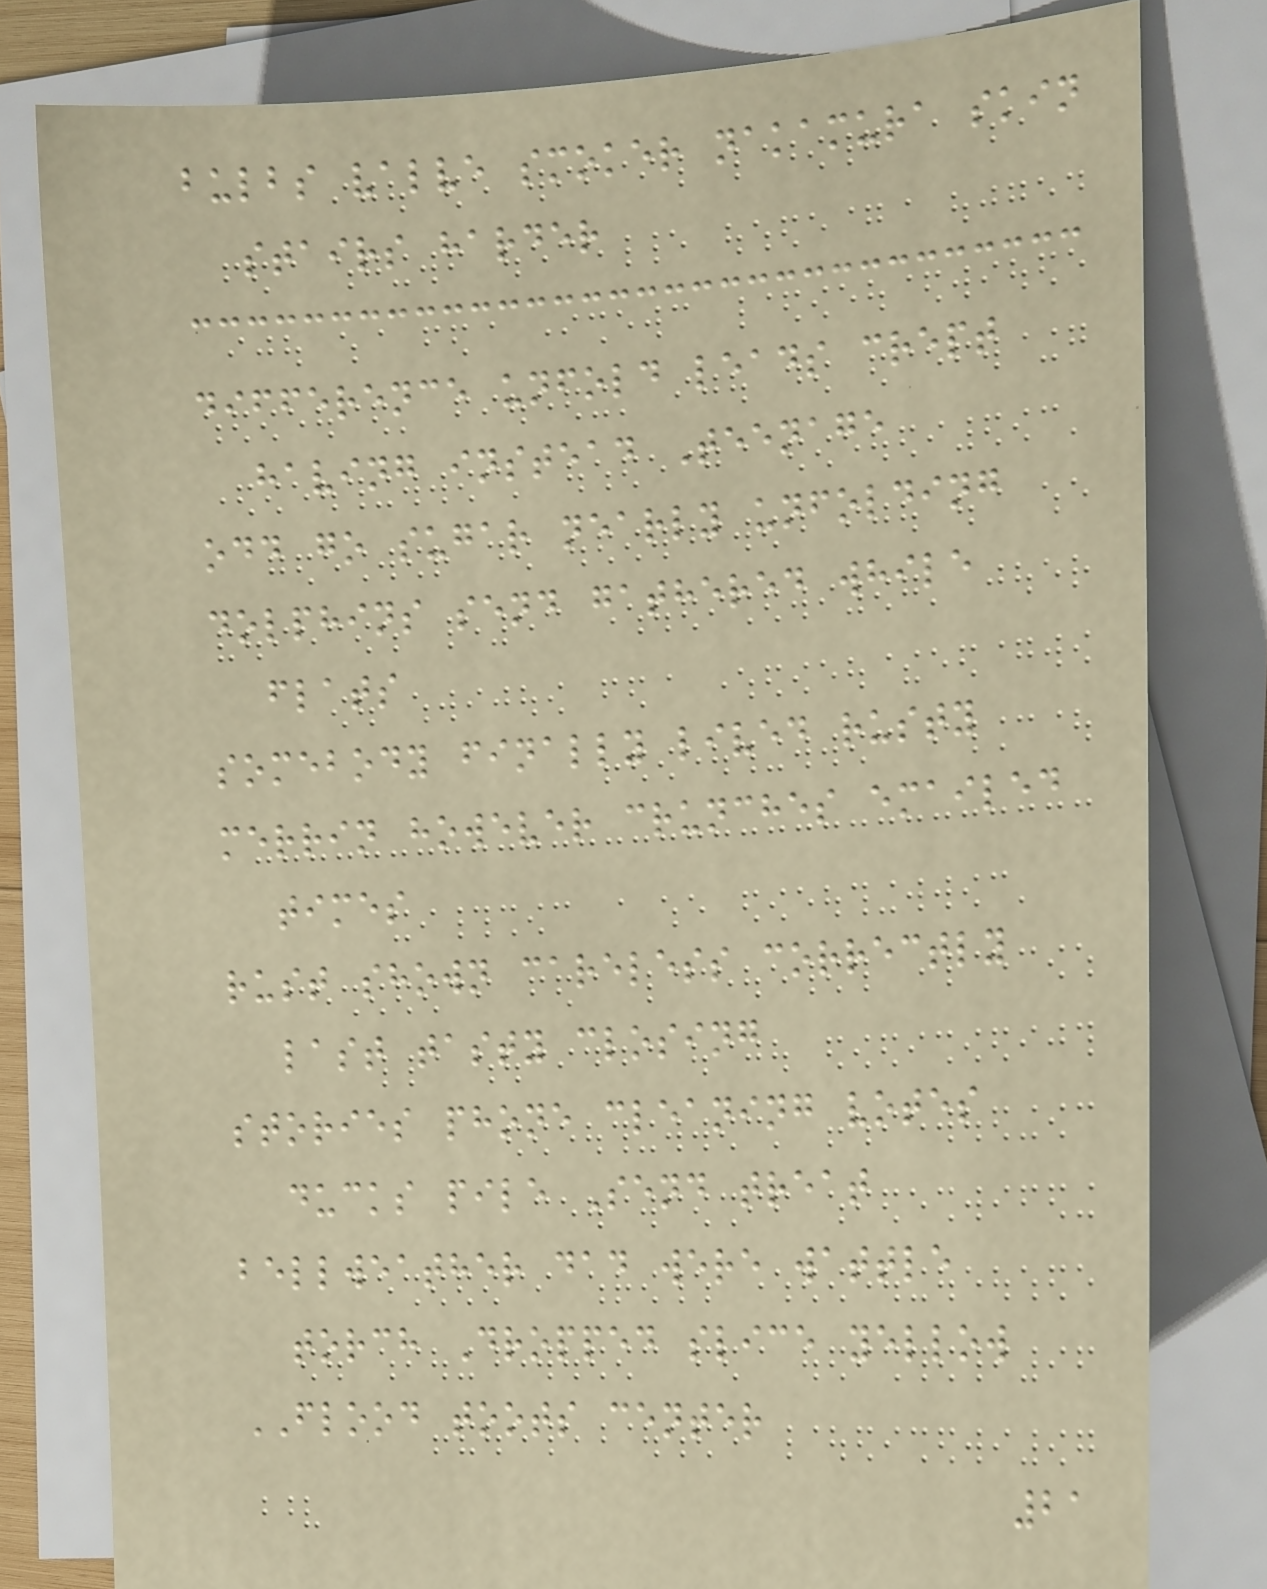bulbs valve smoker nakamura skin
stairs harder
difference unfold leads crept
having instead Teenage
odd go sugar nearly unfolding
dolphins send gathered while
flats
somebody finally lived rusty
merrin however crunches emailed
times
rust shown careless correctly
last tasty closing
stories phone cleaning votes
ducks pile Send treat
bellweather dad were wattle
torch Dropped slice yellow
FLOOD toots center
21
